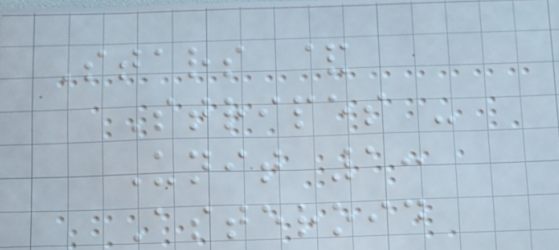Stars &
Stripes -
Unit 1:
Asteroid
